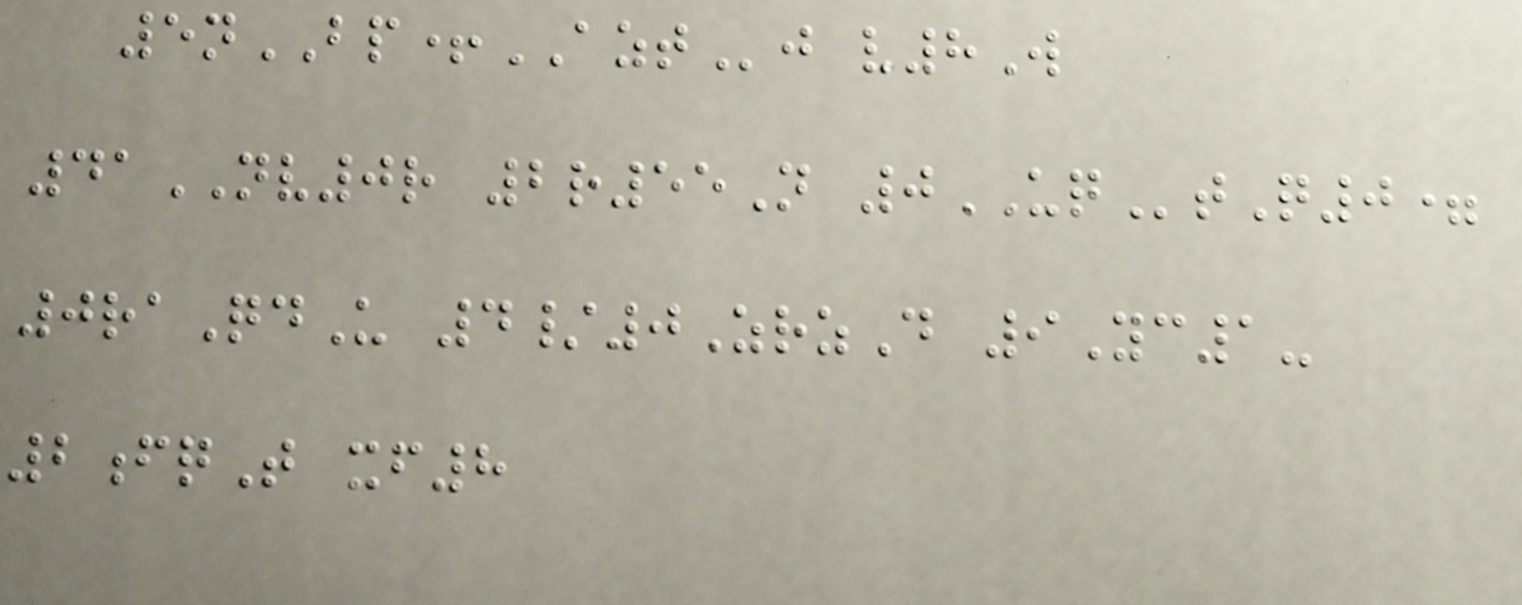5nBP+AZTj v8W
41NV0r 2r55N 0UQtQ0=
0raQdU 4/0ZrzD 9Yc1-
2fqT xf8
